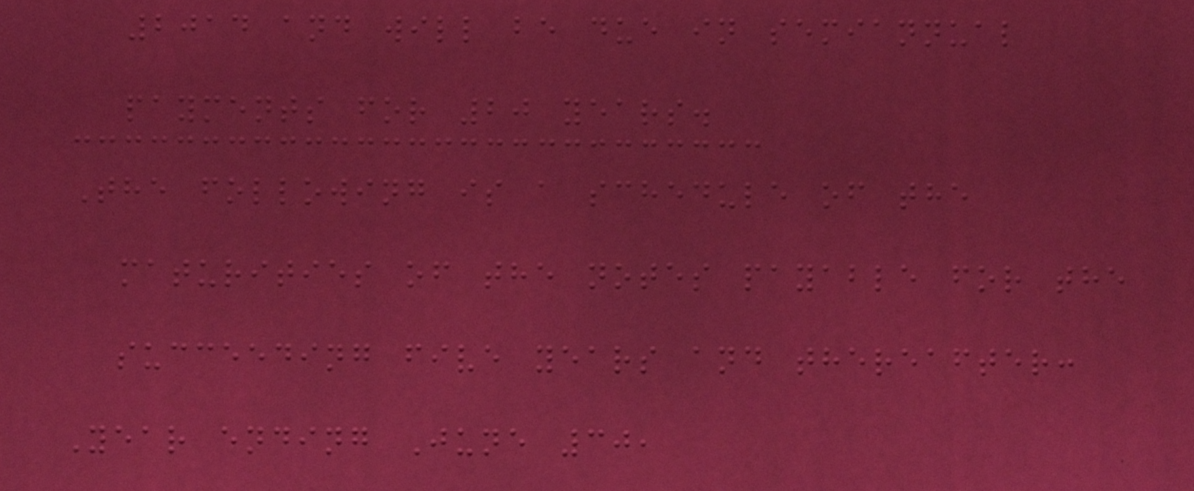2014 and will be due in semiannual
payments for 20 years.
The following is a schedule of the
maturities of the notes payable for the
succeeding five years and thereafter:
Year ending June 30,
